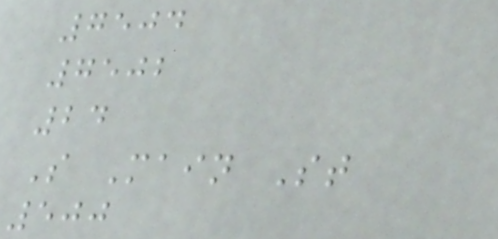7504
7502
24
S Main St
500
